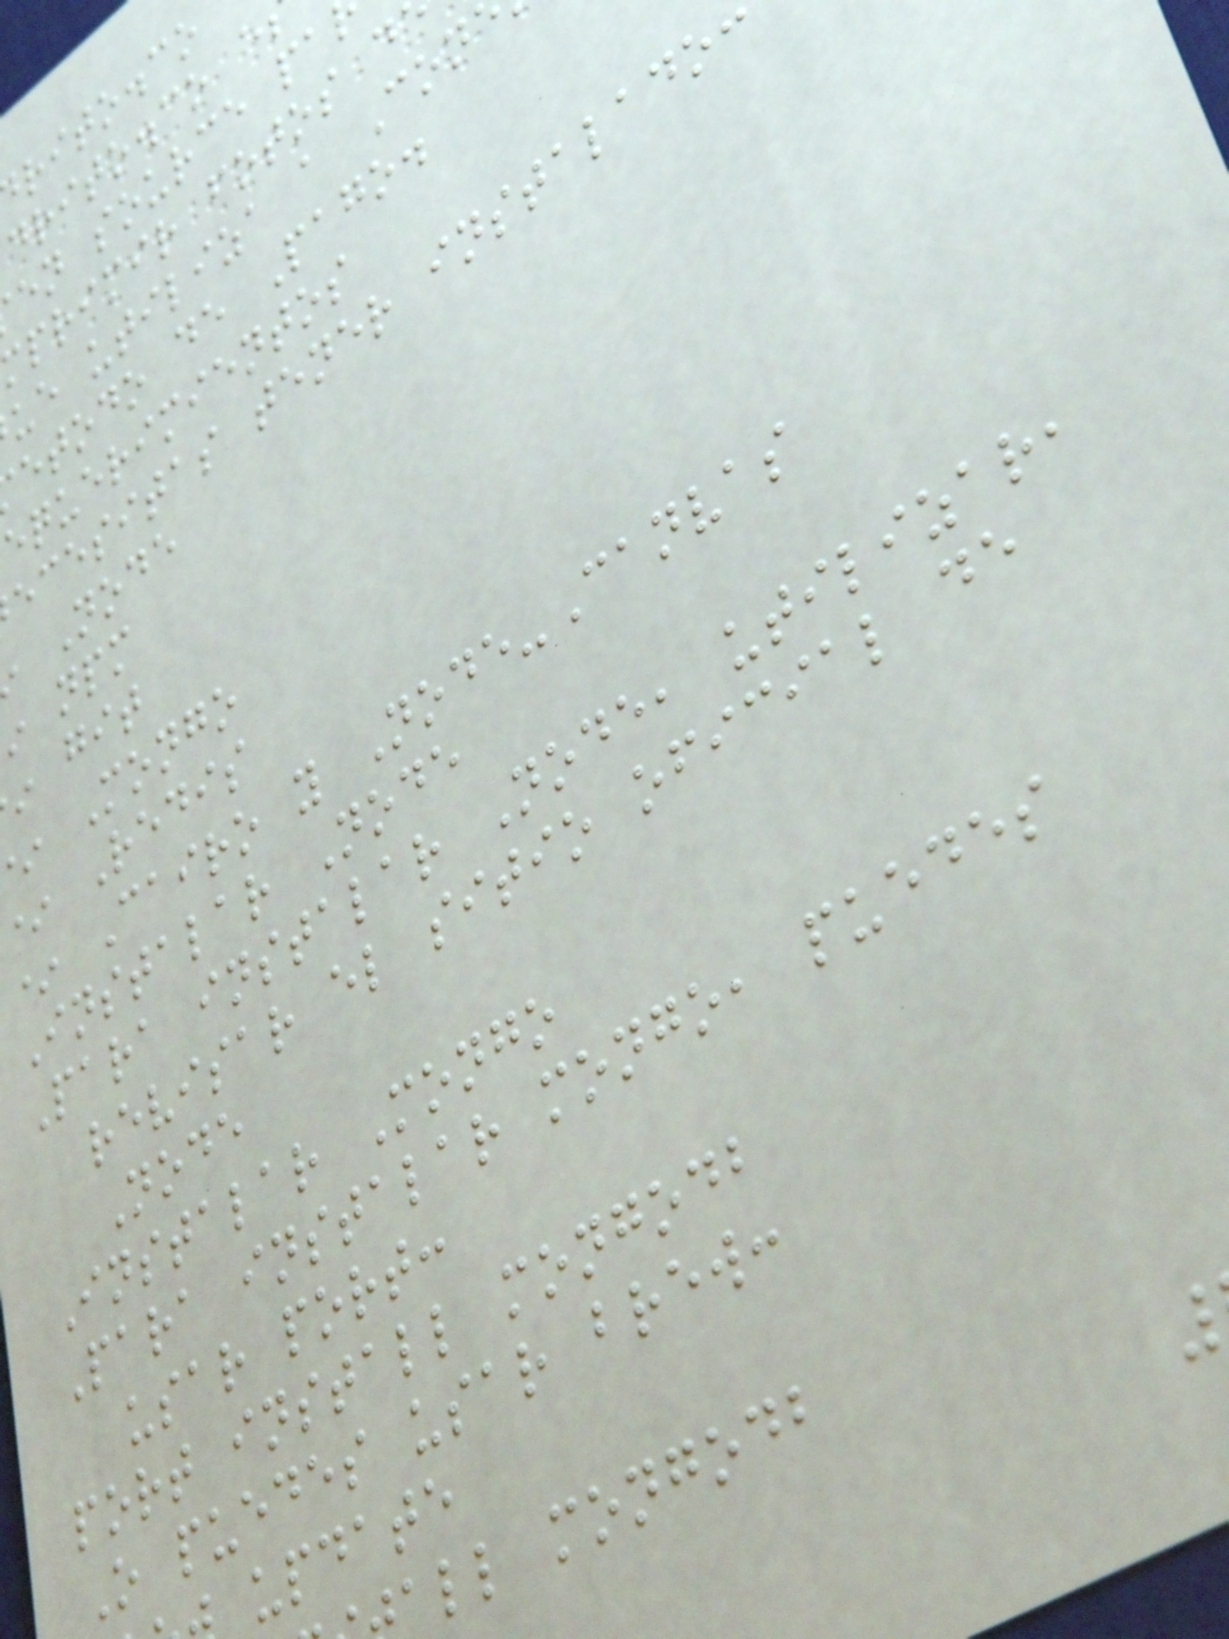rito.co
drito.co e
en source pa
primir fotos d
ue utiliza a Con
etodo de Pago.
equerimientos
ecesitas tener instalado
Node
Mongo
Redis
* Cairo y Node-Canvas
Instalar Node
Para instalar Node, utilizar,
revisar el sitio oficial de
Node
Instalar Mongo
Para instalar mongo, puedes
usar port:
port install mongodb
O puedes usar brew:
update
all mongodb
